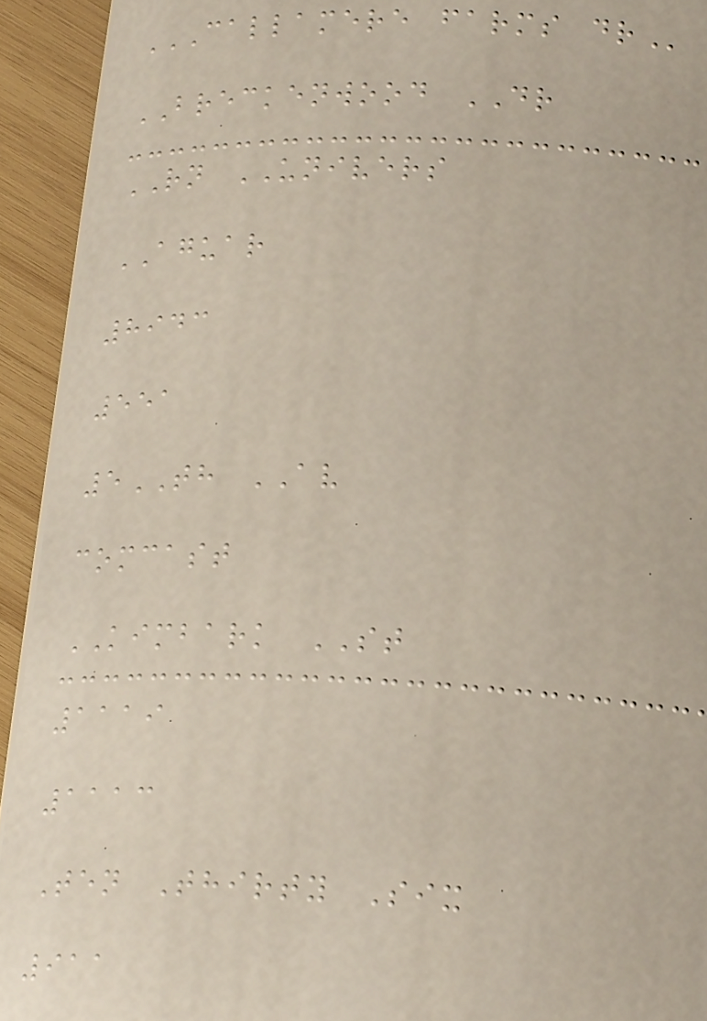CALLAMERE FARMS DR
BRECKENWOOD DR
RN UNIVERS
AGUAR
8943
551
5TH AV
comcast
KIMBARK ST
1119
1113
Ten Thirty Six
911
